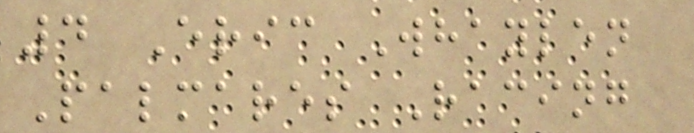4 Eric Whaylen
Palmares Racing
